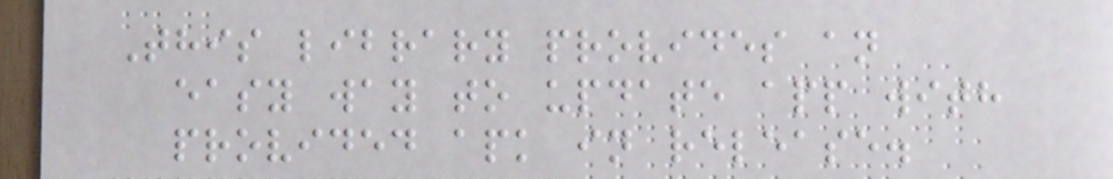This library provides an
easy way to update app with
provided apk in release.
